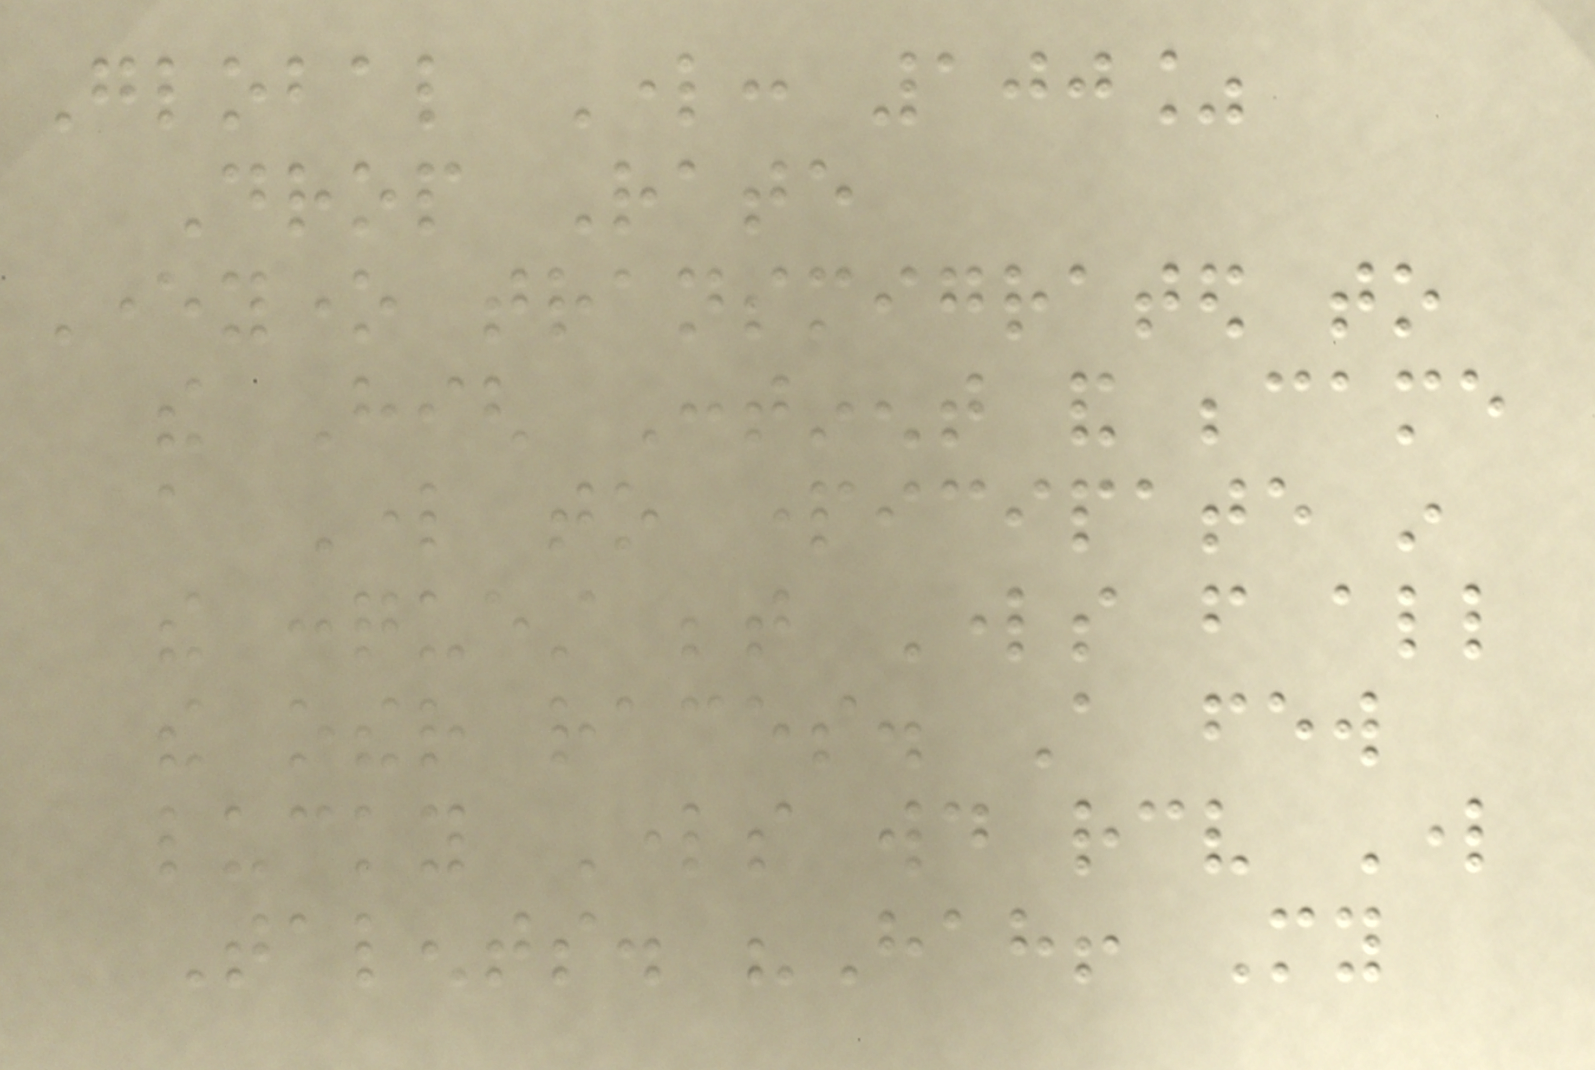Global Lord: 100%
Drop Rate
Everyone transmigrated to
the High Continent and became
a Lord to participate in
the conquest between Lords from all
the other races. A few
lucky Lords would receive Lord
Talents. "Hah! My
